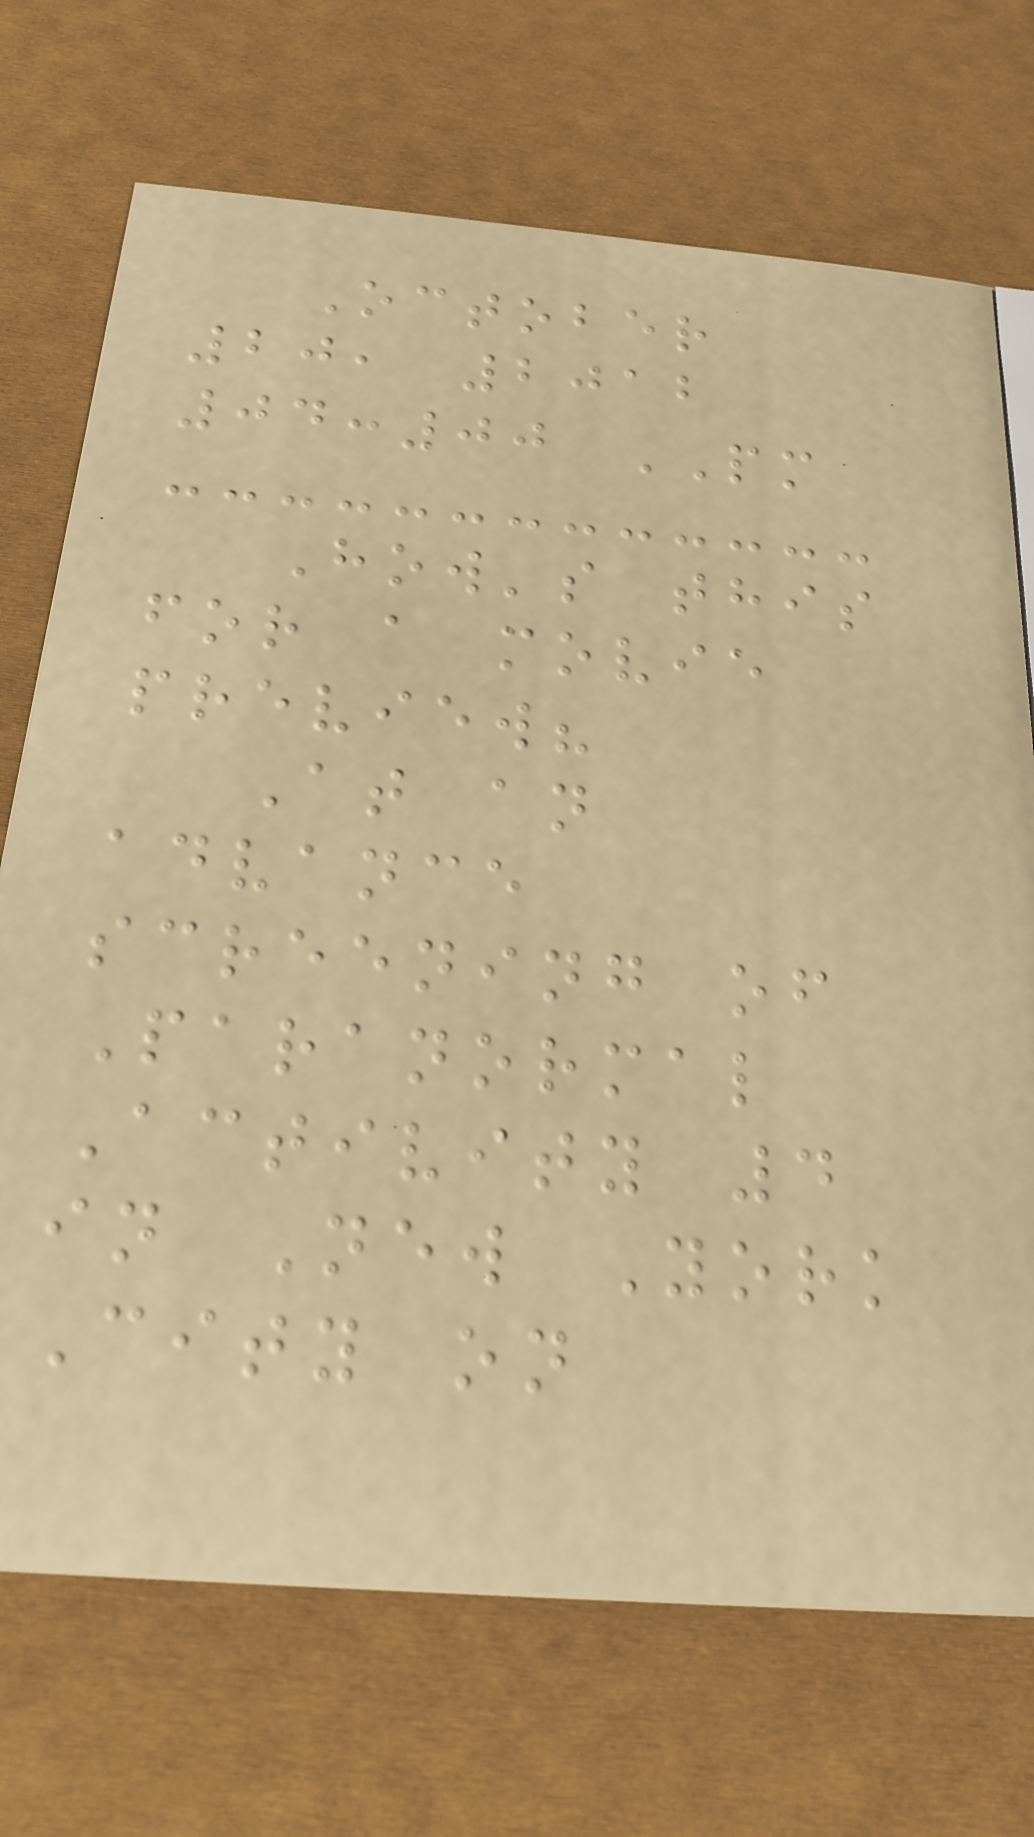October
20, 2012
04:00 PM
How's this
for a movie
preview?
At an
advance
screening of
Paranormal
Activity 4
in New York
City on
